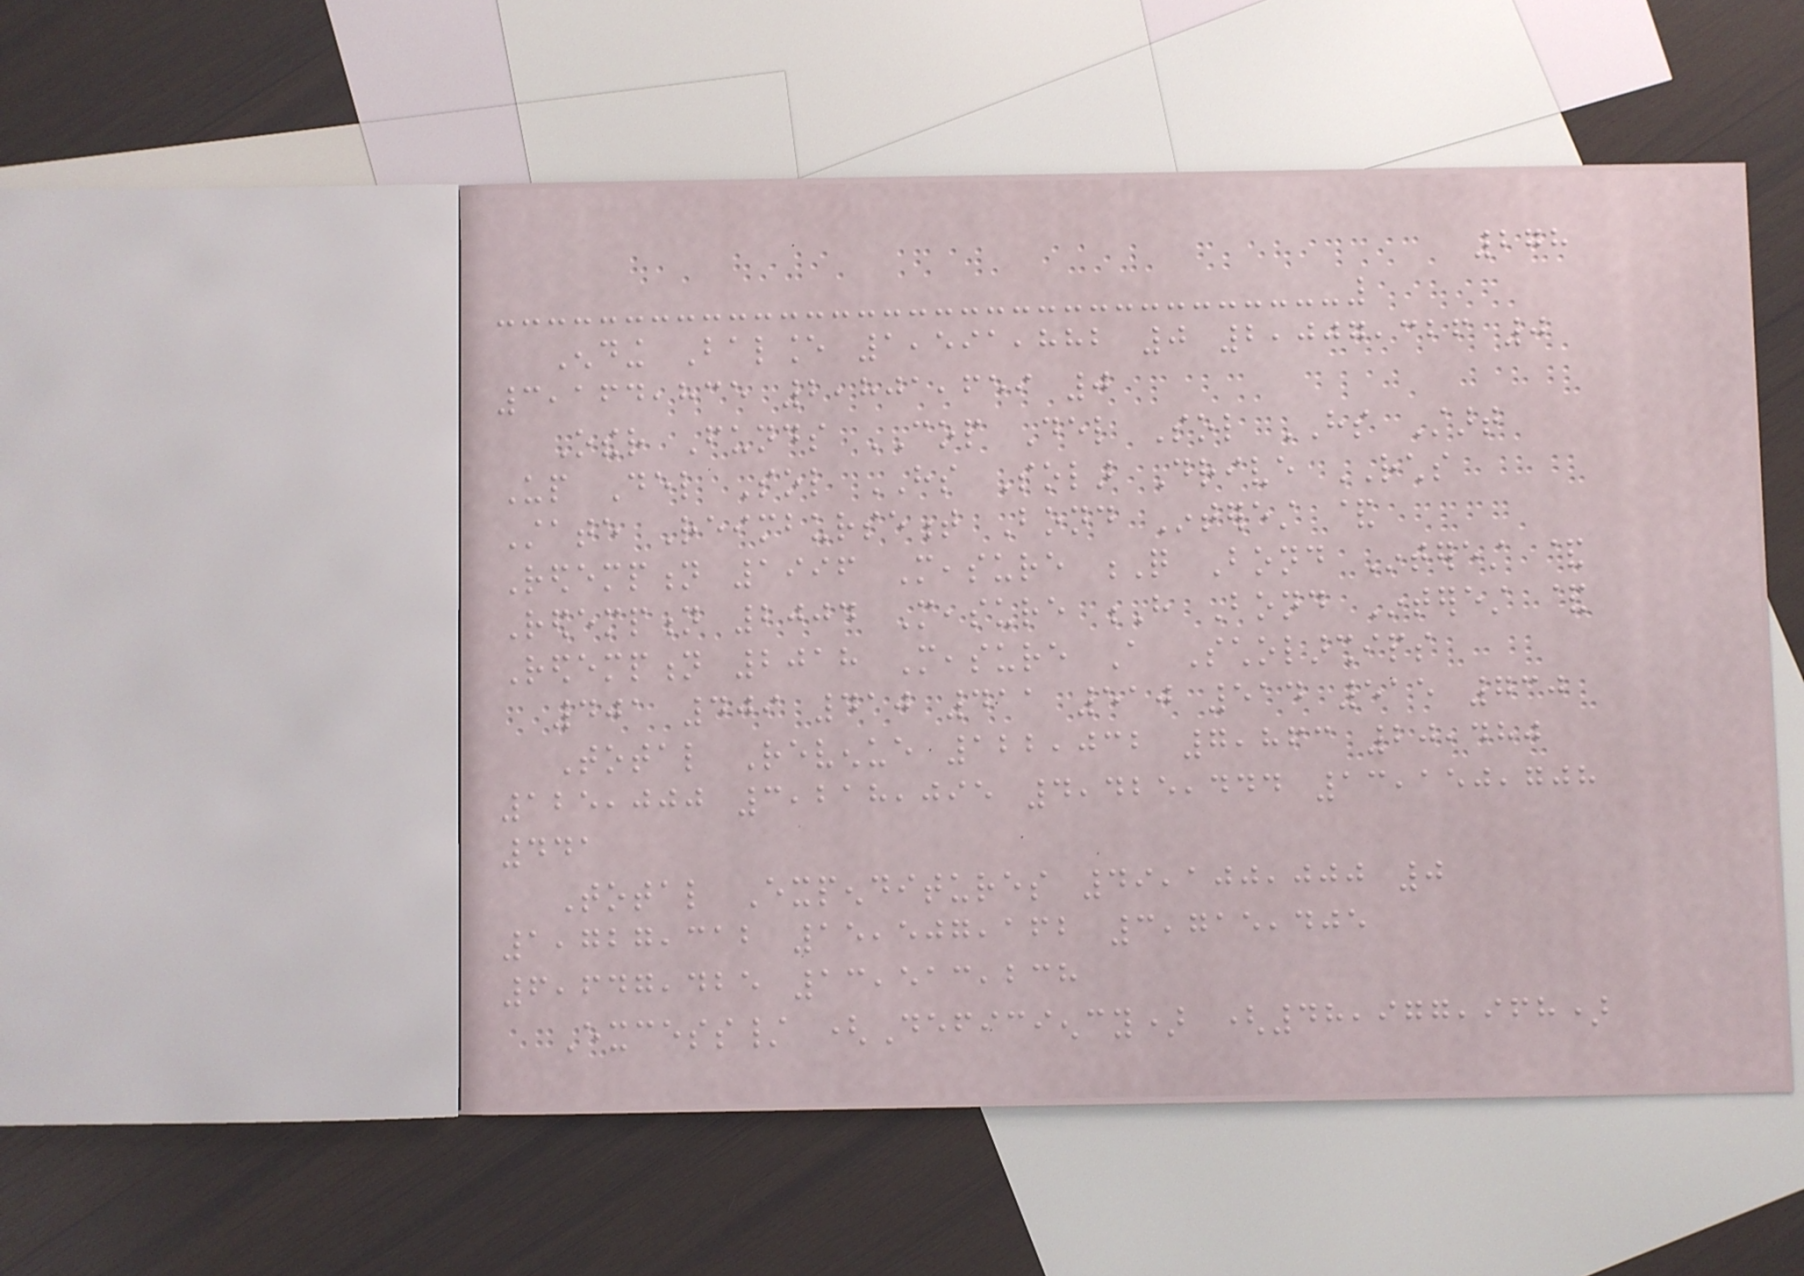278
Ending Balance 1,591,882 0 2,007,326 0
3,164,835 2,801,659 0
Other Funds COP Del Sol HS Start
Up Del Sol HS Solar Drive RCHS
State Reimbursement Bond Interest &
Redemption 1996 Measure Q Bond Interest &
Redemption 2004 Measure H Bond Interest &
Redemption 2018 Measure A Scholarships
401 409 410 411 510 514 515 730
Total Revenue 122,032 7,863 20,480
125,000 3,218,095 4,425,444 13,150,708
441
Total Expenditures 49,100,000 0
1,727,312 15,507,162 3,715,405
6,647,425 13,513,238
Excess/ (Deficiency) (48,977,968)
